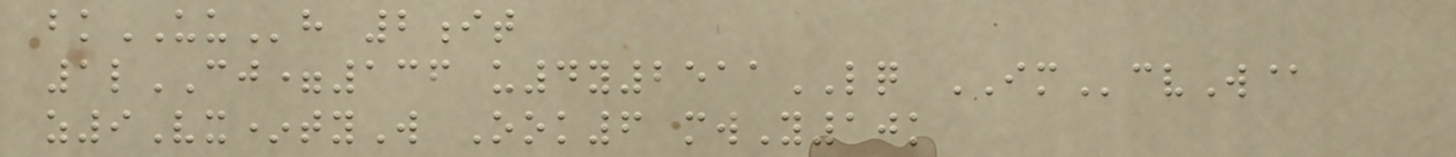bkUUh 2it
1lCJ=136 u4y2511LQ IMcvW@
z9Vx*tyW Ook6 mwY10k
